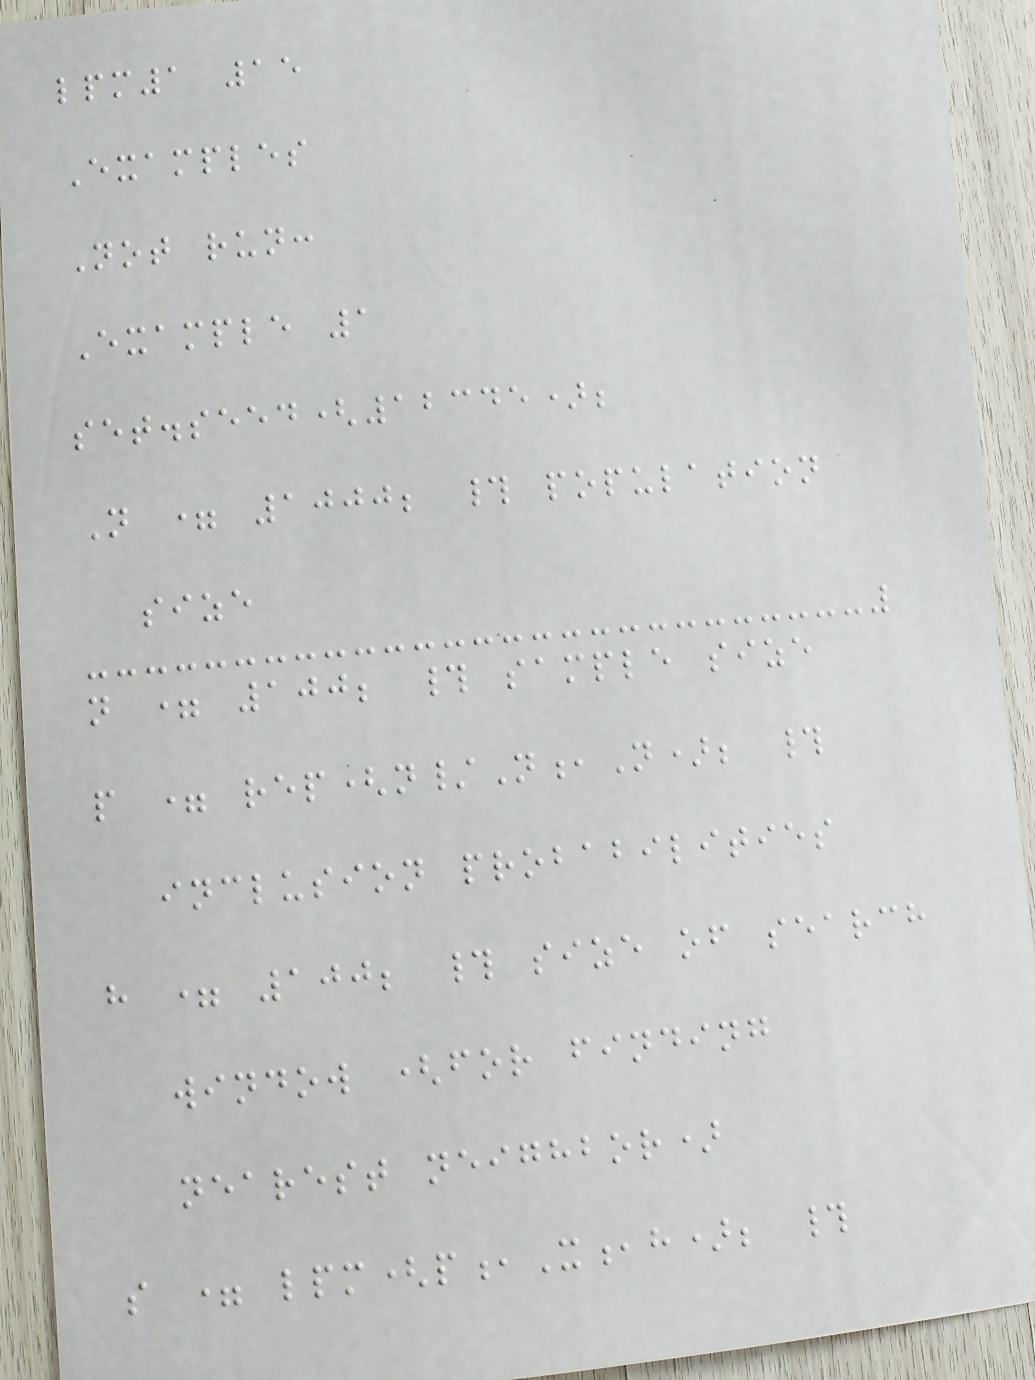lpm1 15
Examples
Not run:
Example 1
set.seed(12345);
N = 1000; # population
size
n = 100; # sample size
p = rep(n/N,N); #
inclusion probabilities
h = 100; # size of search
window (for finding
nearest neighbor)
s = lpm(p,X,h); #
